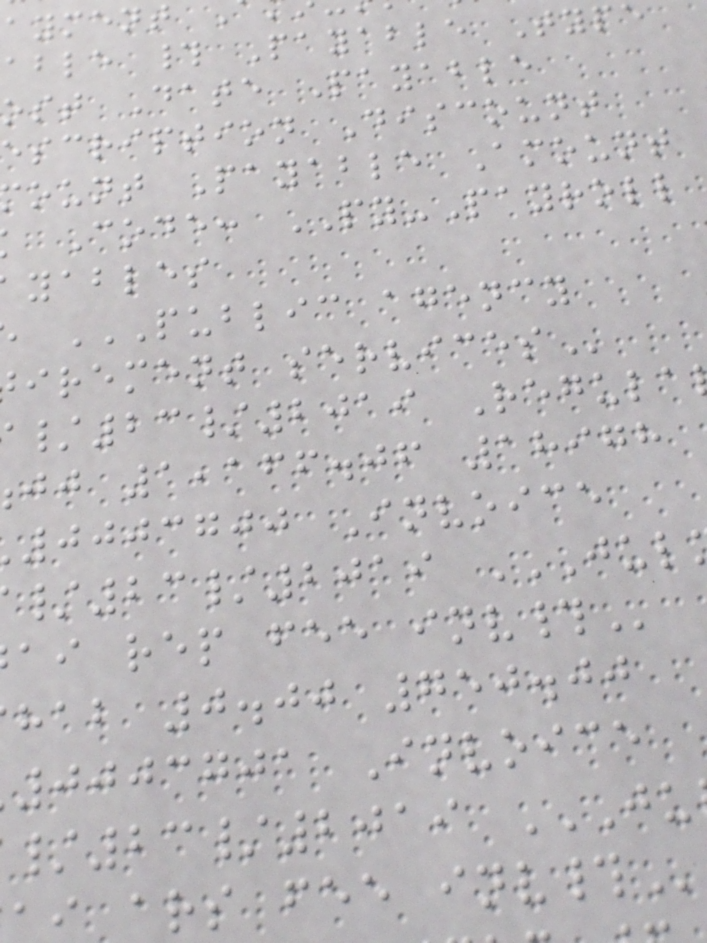ayment
able # Payable Type
ost Date Payable
escription Discount
ount Payable Amount
Code: PY-Payroll
yables
irement
/23/2019 Regula
jj 1,166.06 18978
0003700 Invoice
/23/2019
ai rep fee
hab 0.00 750.00
0003701 Invoice
/23/2019
i ars fee
